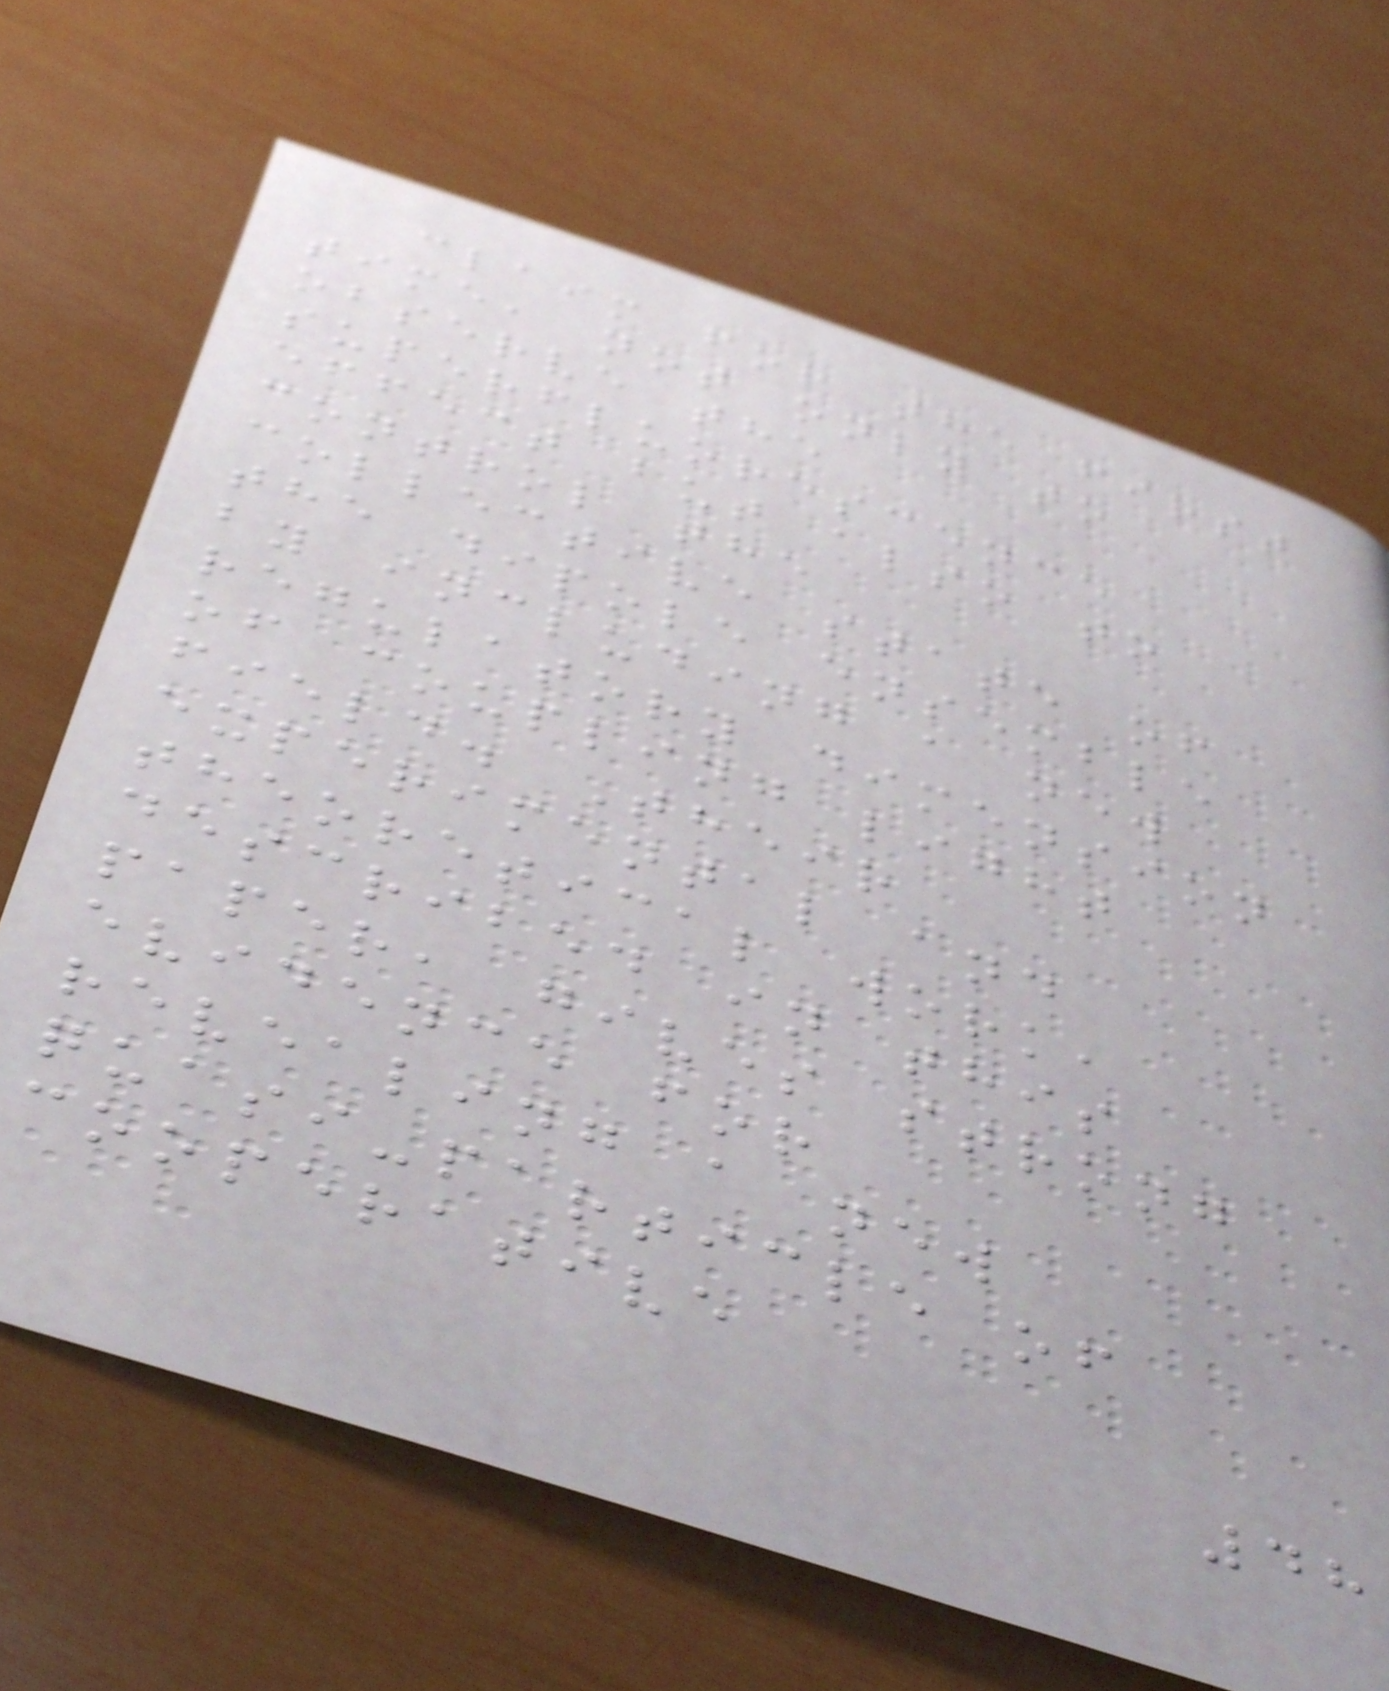claim for the first
time, not only to
observe the
superfluorescence
effect but also to
control the
collective state of
the dipole ensemble
by including a new
regulatory dimension
of coupling light
field. Their
experimental and
theoretical work,
described in this
paper, gives strong
evidence for
revealing a new
quasi-particle of
cooperative
48
